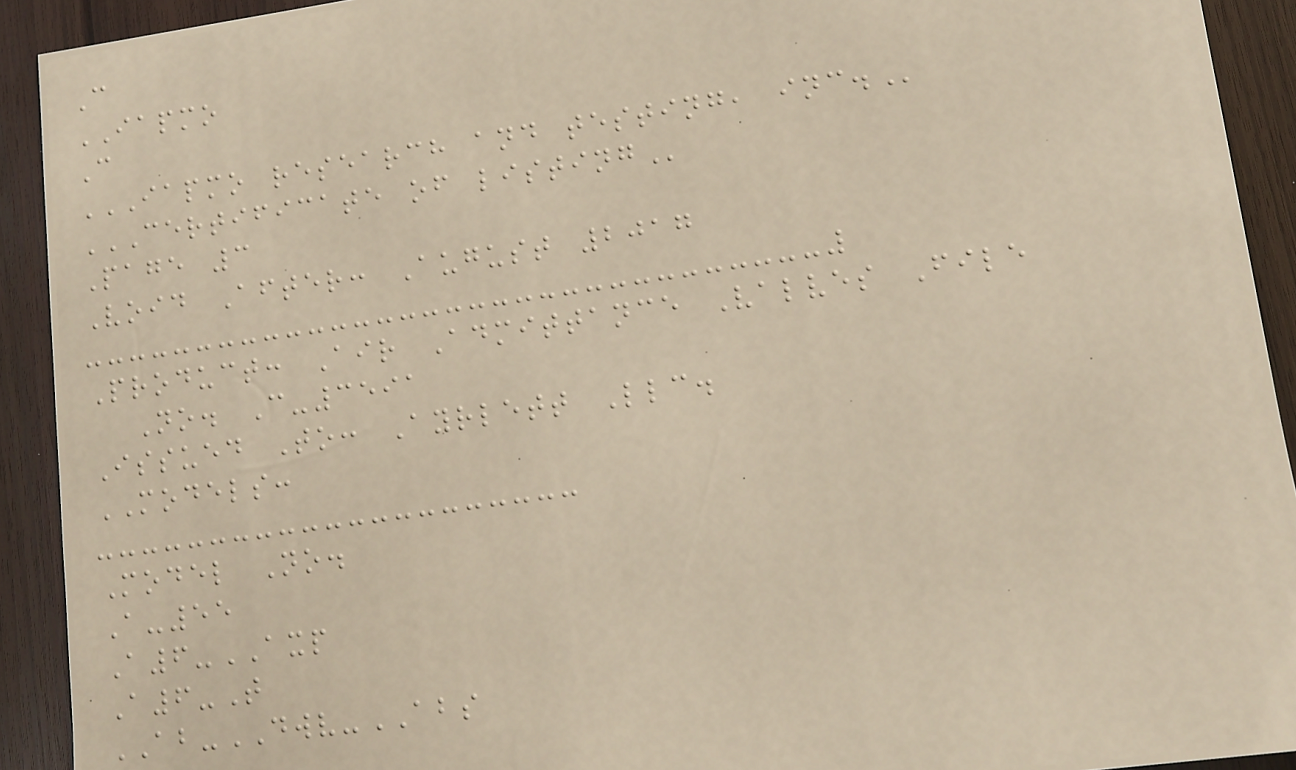C
IAPMO
C
IAPMO RESEARCH AND TESTING, INC.
CERTIFICATE OF LISTING
Page 3
Void After: August 2017
Product: Air Admittance Valves File
No. C-3591
Issued To: Ayrlett Llc.
MODELS:
Model No.
A-55
A6-AXP
A6-T
AB-DWV-ABS
